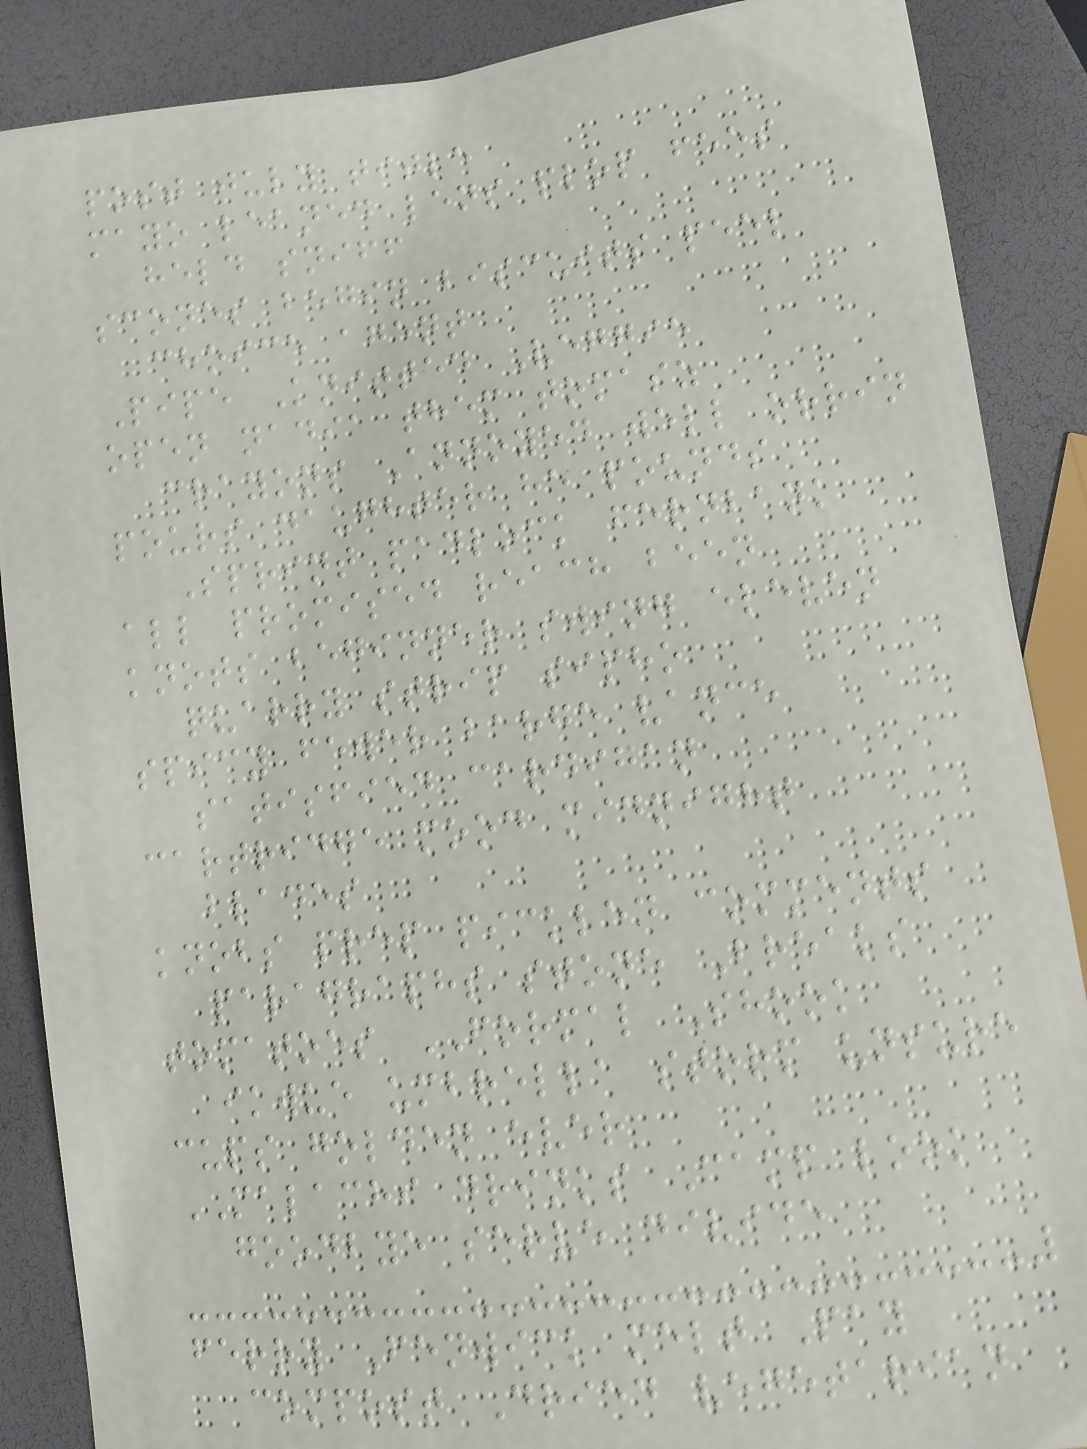post july title
mayo leaned lens plop fees
held sniff
scones begin biscuits peel
choice agent
Pipe Knitted Veggie
open nadia them tomasz
crayons Annoyed well orrin
pours daughter he pounds
Sprint padlock fernbank
all promised reach been
knots beginner swing eleven
quarry strip sipho
spicy fewer barge vance
satisfied cardigan
cartridge mood midnight
blades
knobs prep pickled comments
paragraphs stone Breaks
tomatoes FORMAL Shook
ikwue umbrella storm unsure
cups golden ever
MALACHI drinks Camp look
goodbye serve divide
ferry Fenwick melt Pay
compost Dried vegetarian
